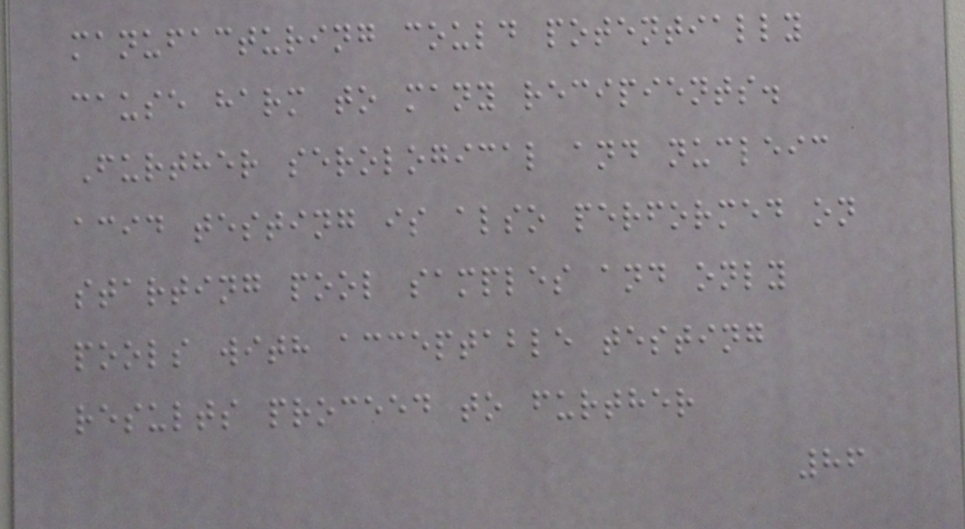manufacturing could potentially
cause harm to many recipients.
Further serological and nucleic
acid testing is also performed on
starting pool samples and only
pools with acceptable testing
results proceed to further
86
